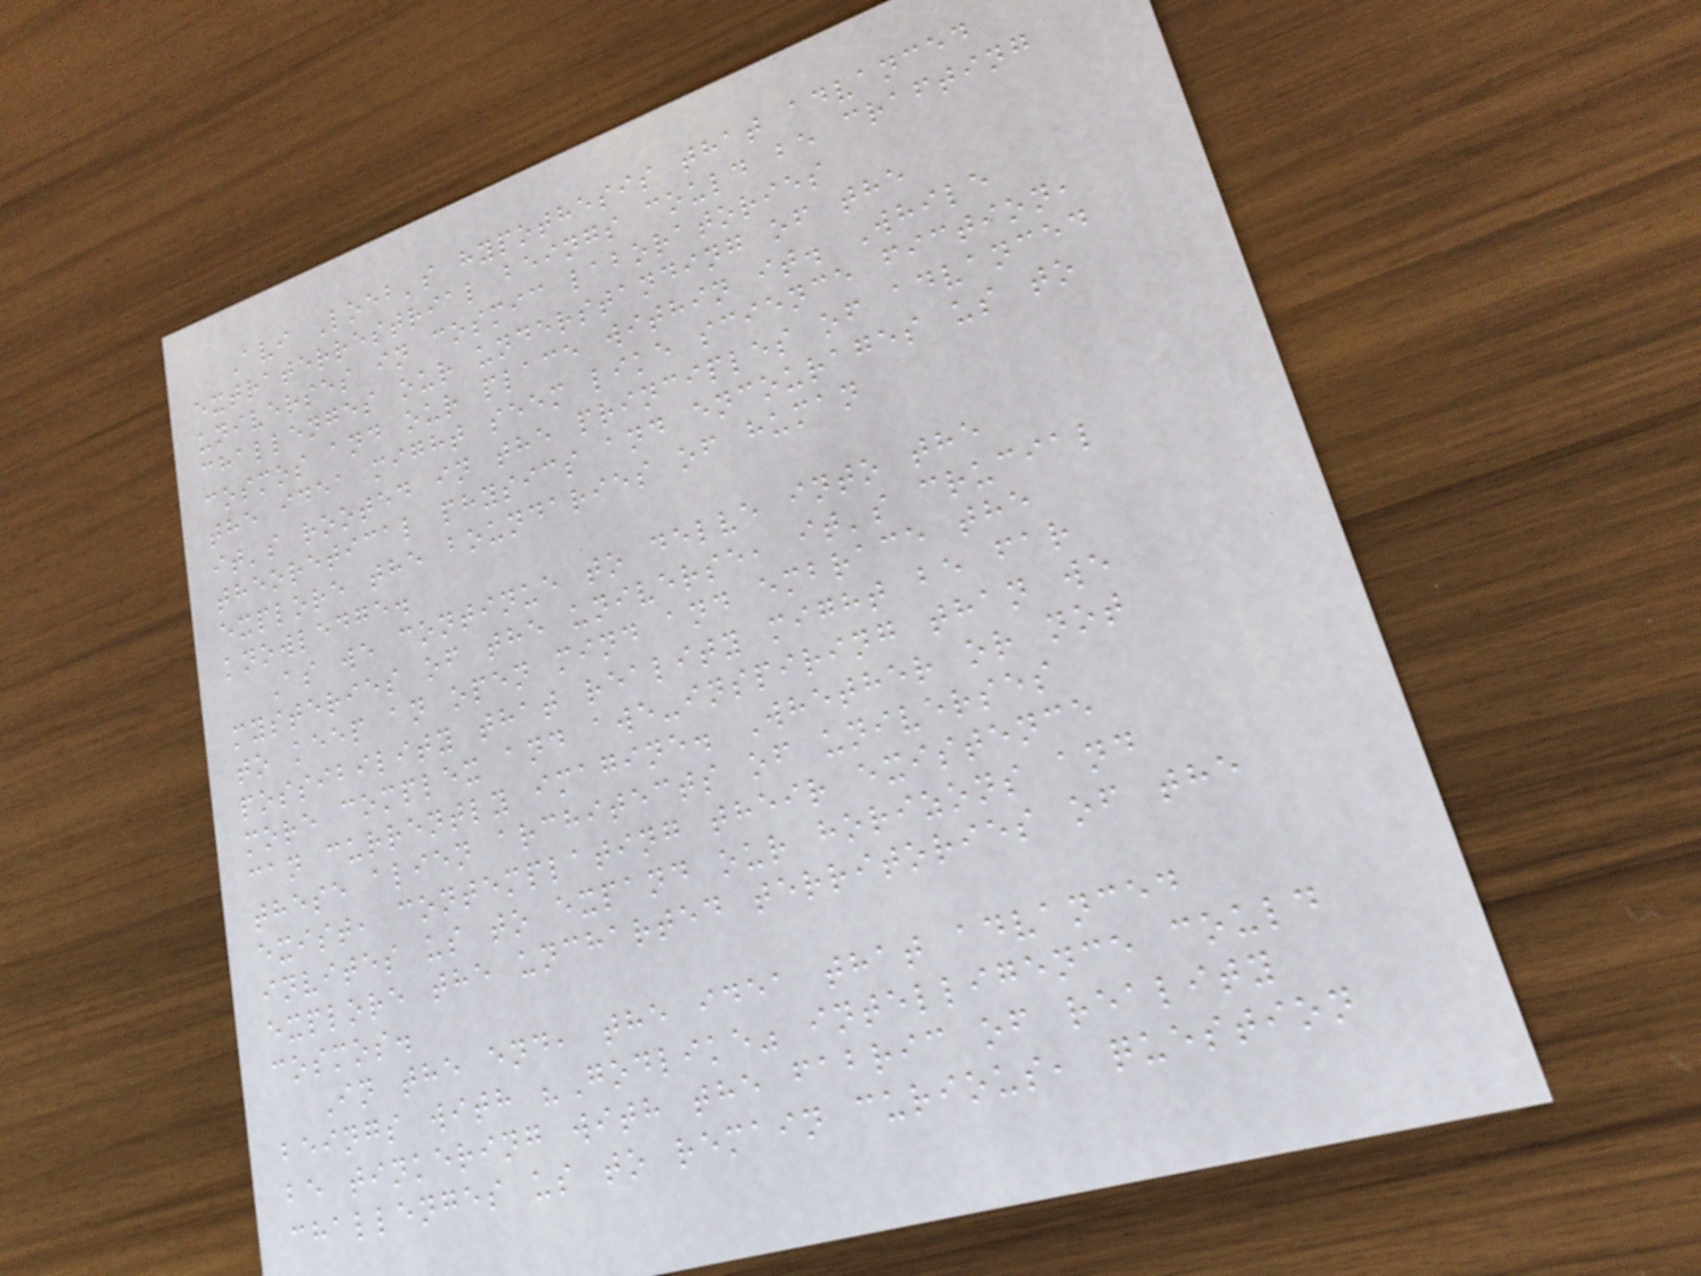Avi Loeb's hypothesis that advanced
extraterrestrial beings could be crafting
universes in cosmic laboratories
challenges our understanding of the
cosmos and our place within it. While
the idea might seem like science fiction,
it's rooted in the principles of advanced
theoretical physics and encourages us to
explore the boundaries of human
knowledge.
As we continue to delve into the
mysteries of the universe, it's crucial
to keep an open mind and embrace the
possibility that reality might be far
more complex and awe-inspiring than we
can currently imagine. Whether or not
these alien architects of universes
exist, contemplating their existence
invites us to expand our horizons and
explore the uncharted territories of the
cosmos.
In the end, the idea that advanced
beings with "Godlike" intelligence could
be tinkering with the fabric of reality
challenges us to remain curious, question
